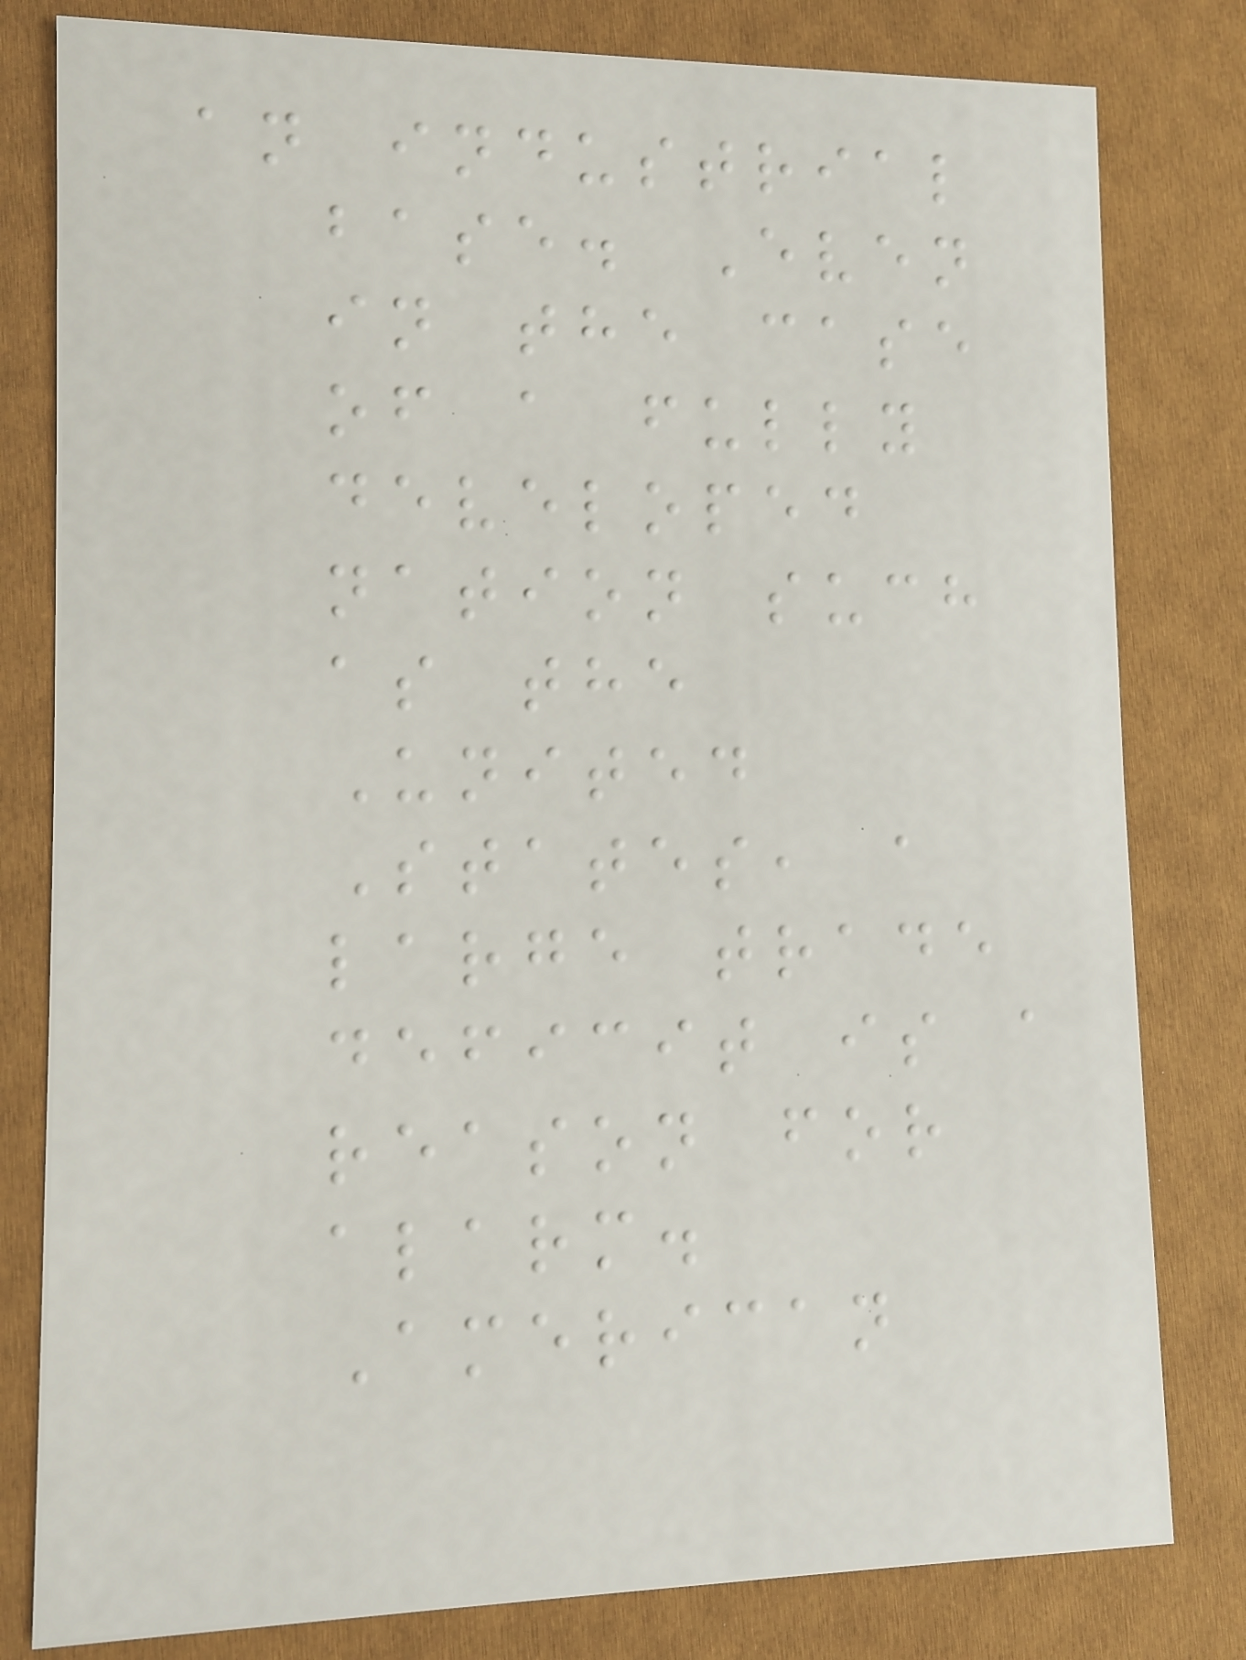an industrial
base. Even
in the case
of a fully
developed
nation such
as the
United
States, a
large trade
deficit is a
reason for
alarm.
American
